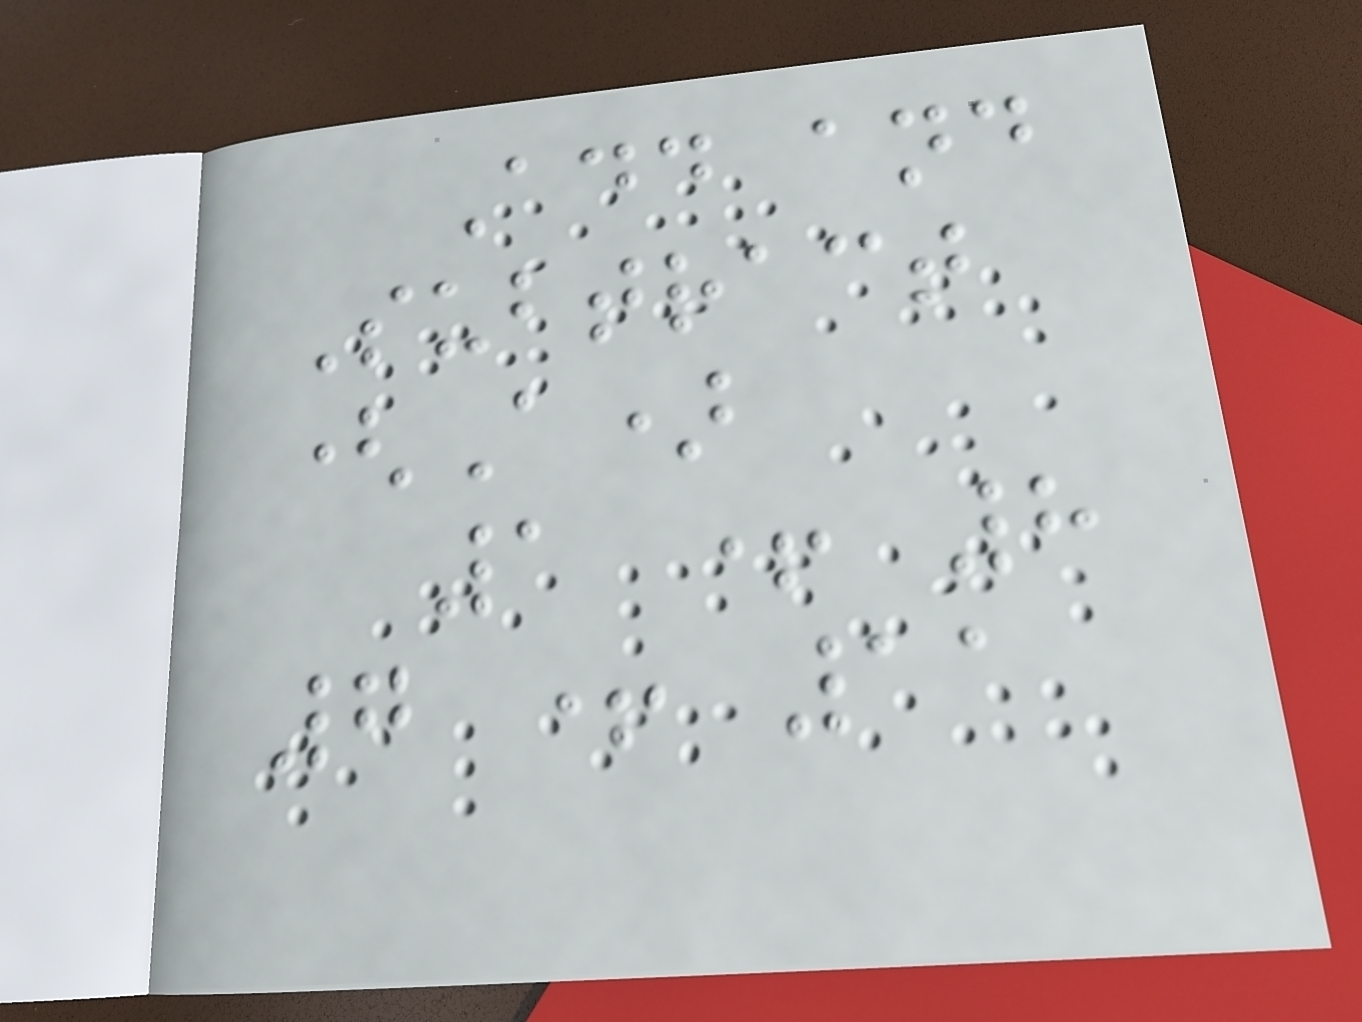Add and
Subtract
(A)
1 + 8
7 + 11
